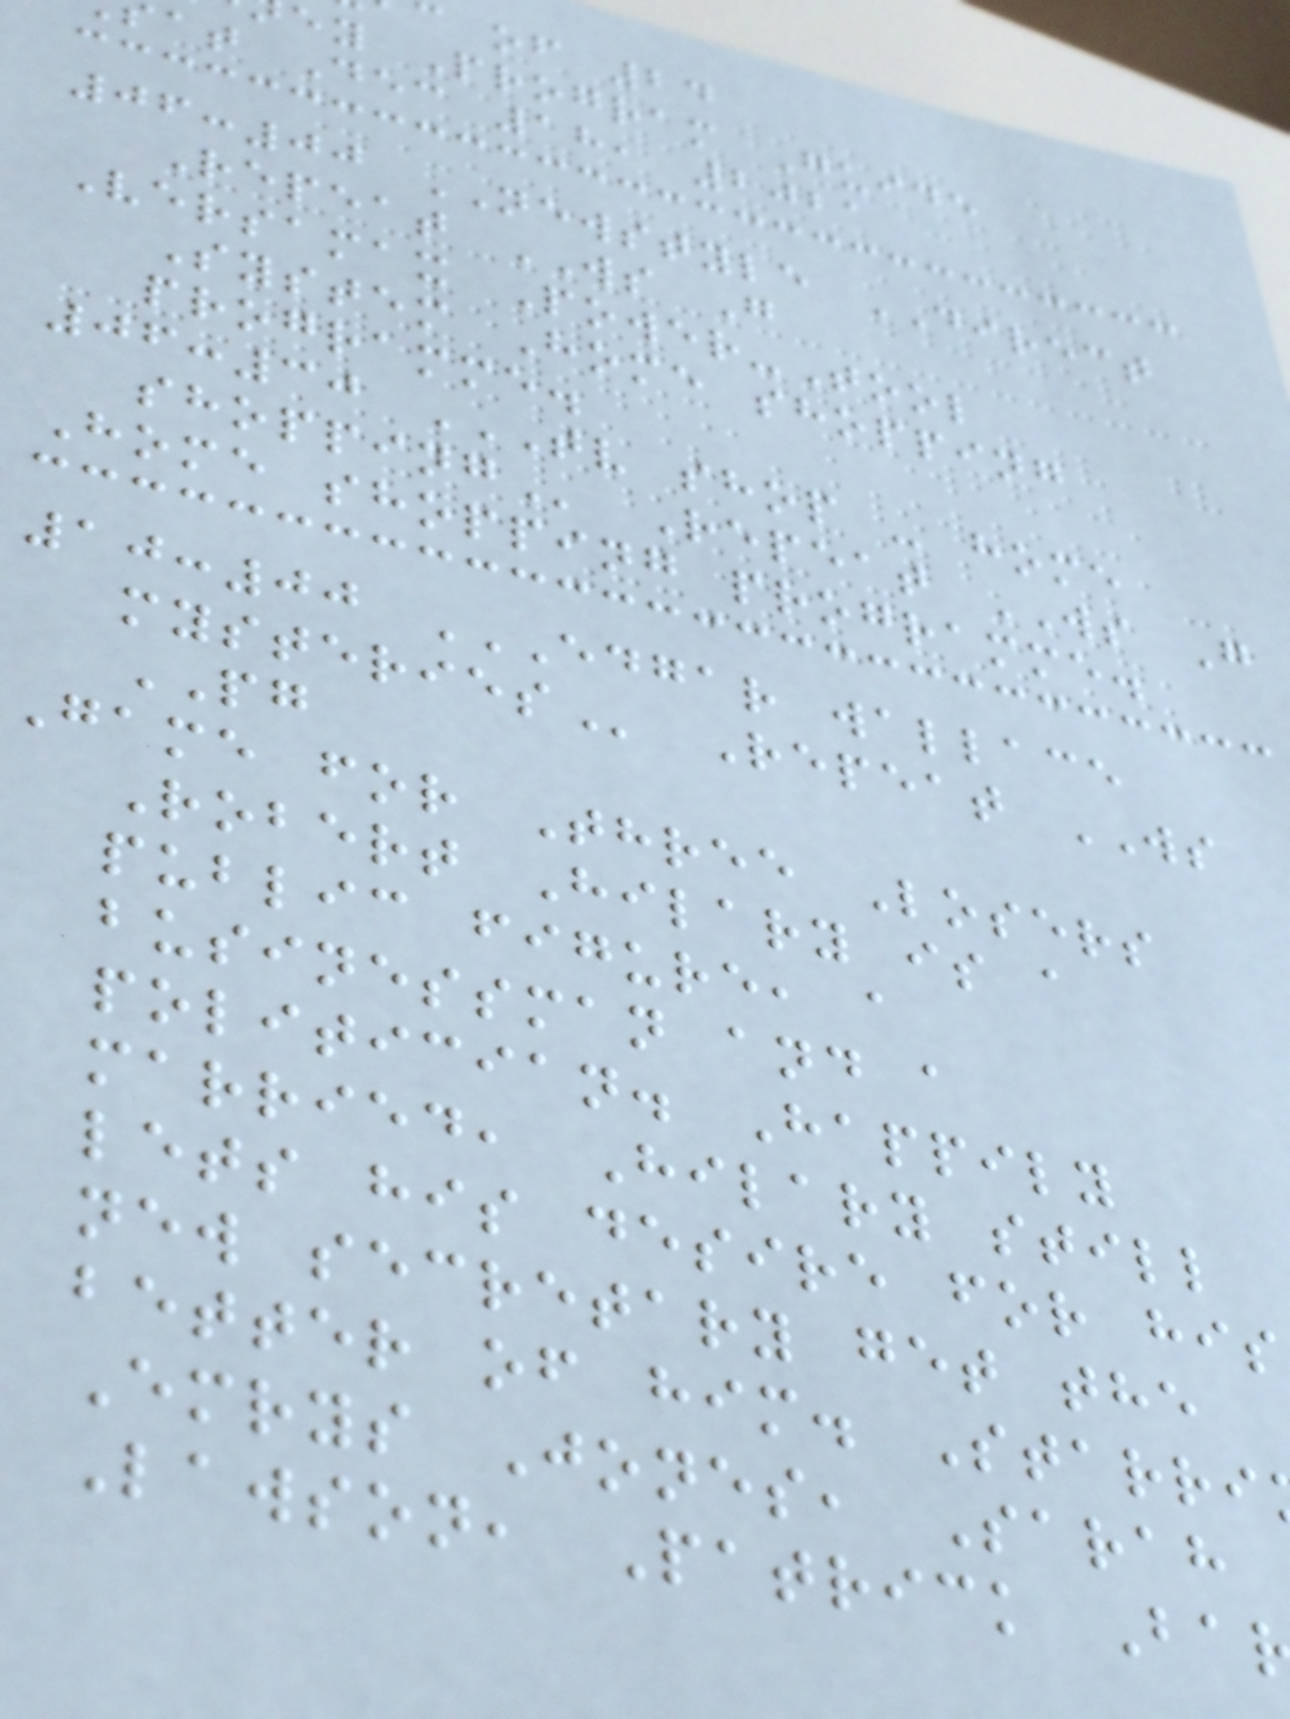of 24
ey Program Guide
at Dec 18, 2021
06:00 NEWSTYLE DIRECT
Repeat WS G
Versamax Power-Tool
System Home shopping
programme.
06:30 TV SHOP - HOME
Repeat WS G
Home shopping programme.
10:00 EDGAR WALLACE
Repeat WS
PG
Game for Three Losers
Robert Hilary is a
public figure, a
businessman and a
politician. Happily
married, Hilary still
lets his desire for his
new secretary get the
better of him. Starri
Emrys Jones, Sarah
Lawson, Patrick Ba
